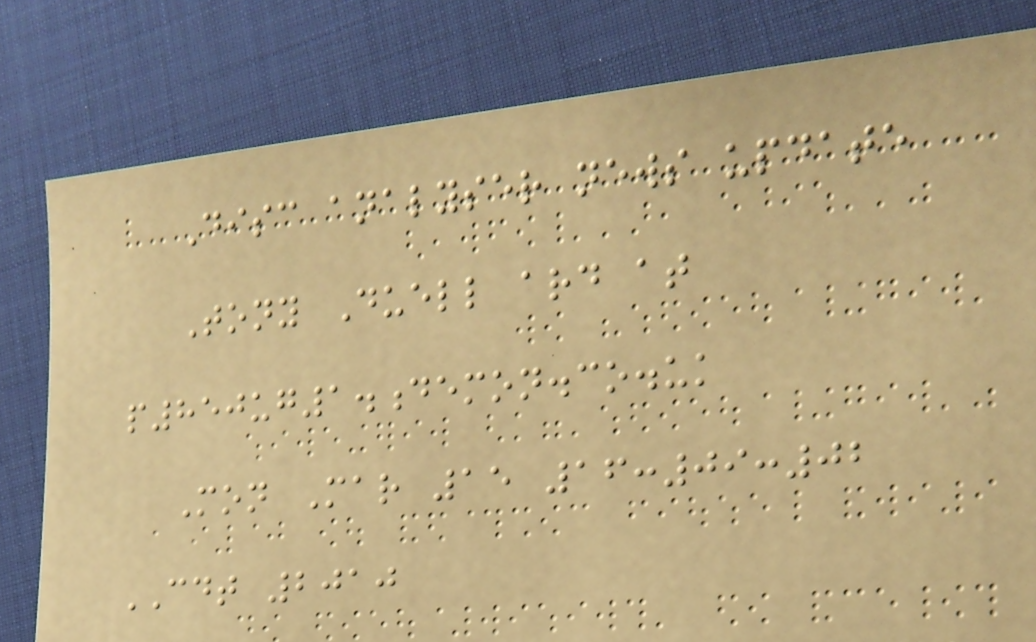Disc analyser news update
Tony Duell ard at
p850ug1.demon.co.uk
Mon Mar 15 16:09:02
CDT 2010
